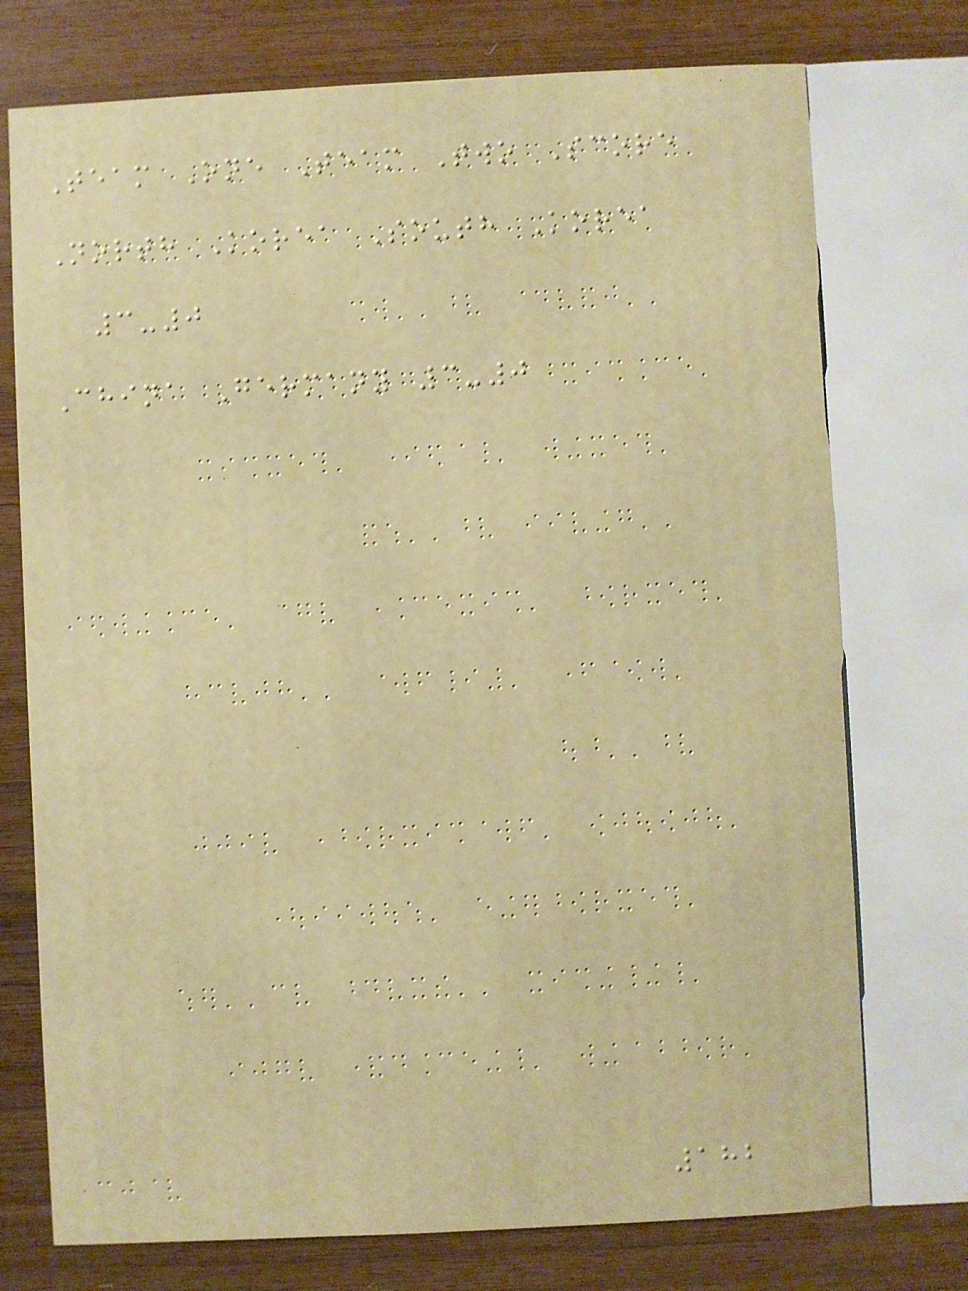Team One Team Two Score
North Korea South Korea
3-0
China Germany 3-0
182
